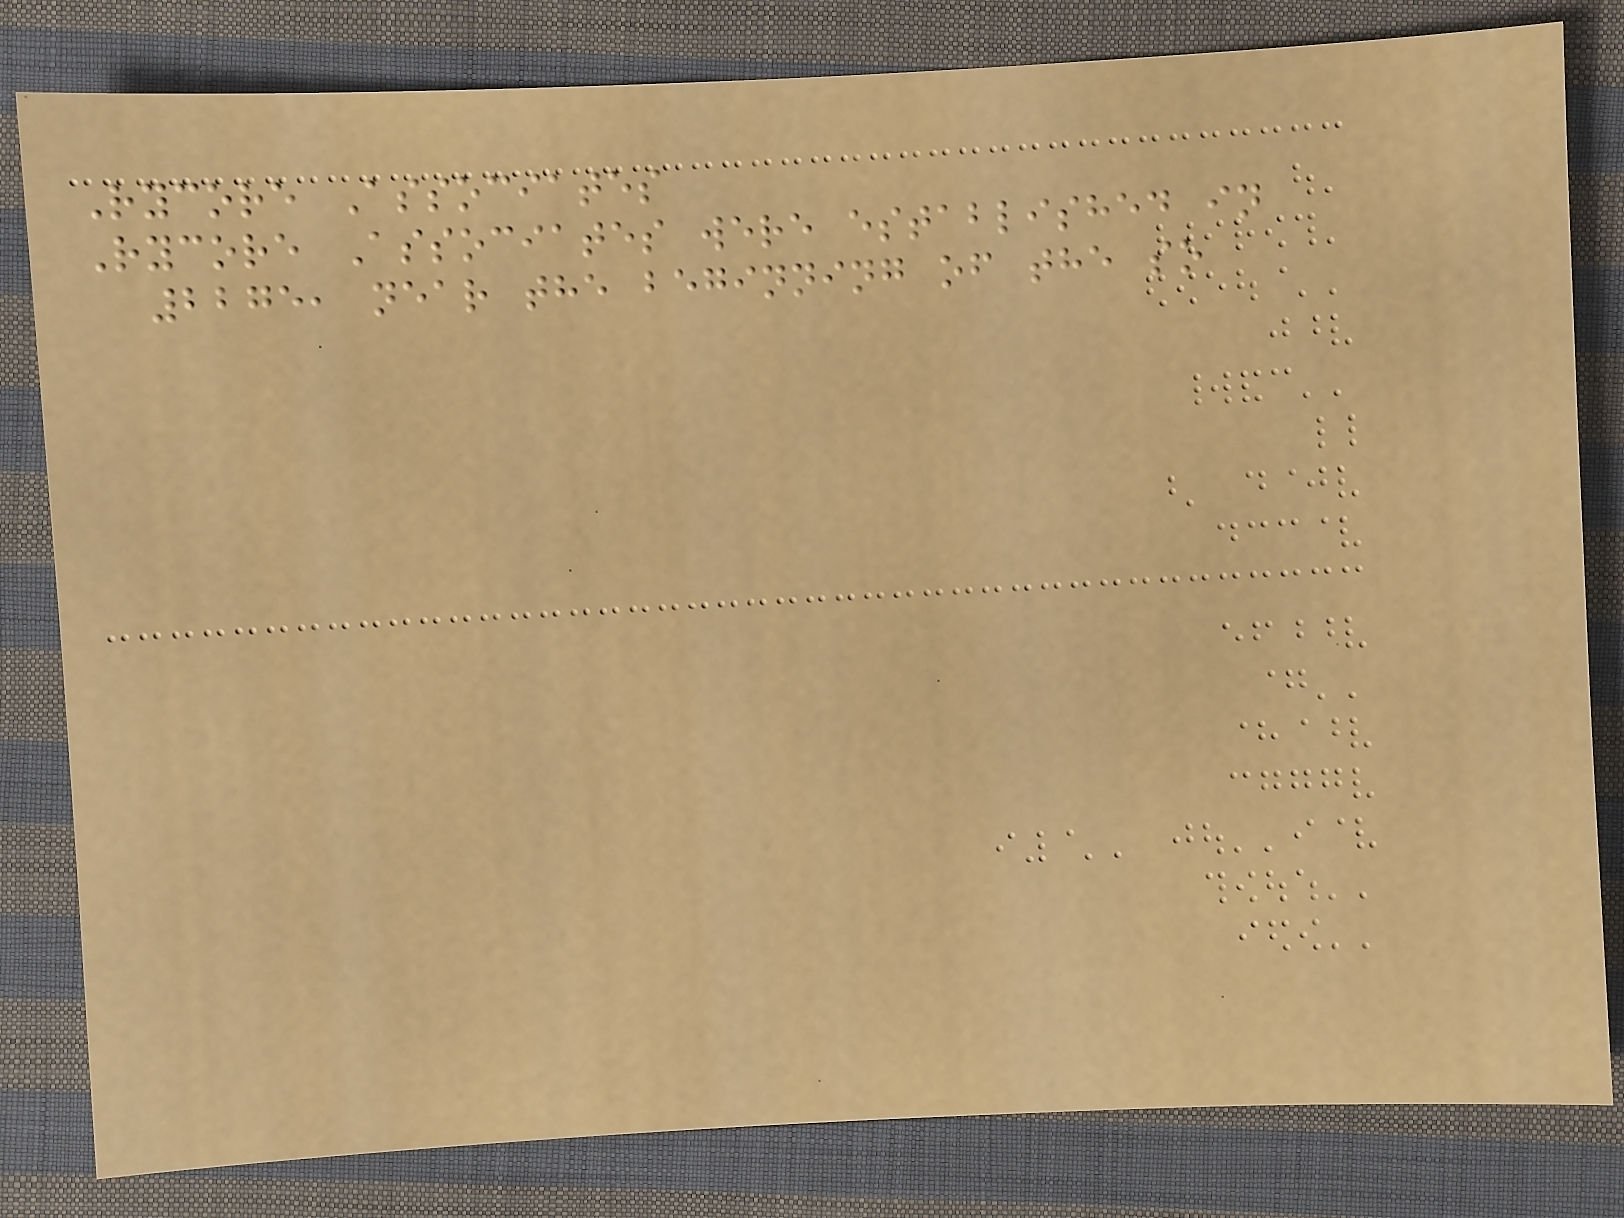Rycore Associates
Rycore Associates were established in
2275, near the beginning of the so
